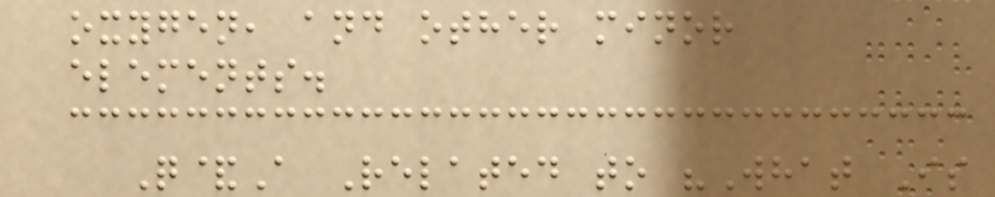oxygen, and other minor
elements.
Q&A Related to "What Is
